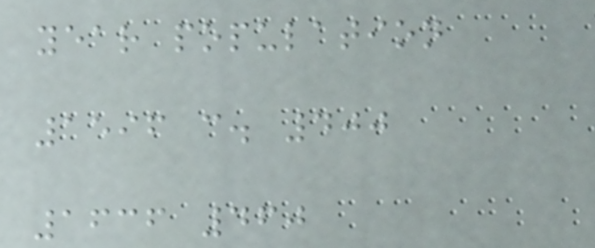year population
1596 c. 400
1636 460
